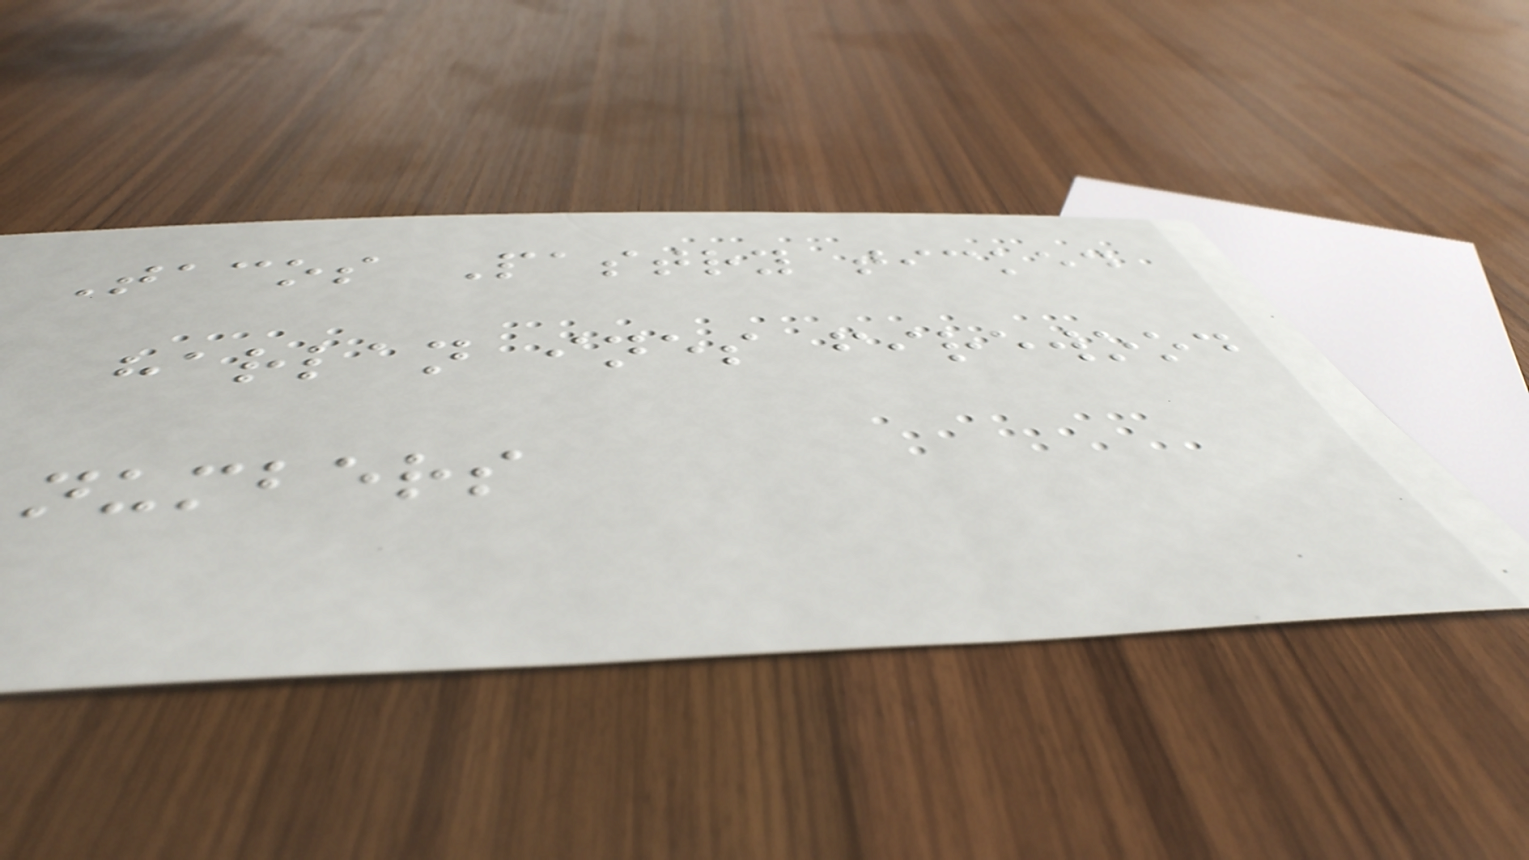Tacos Pastry ticked
harlan ines firewood
numbers
